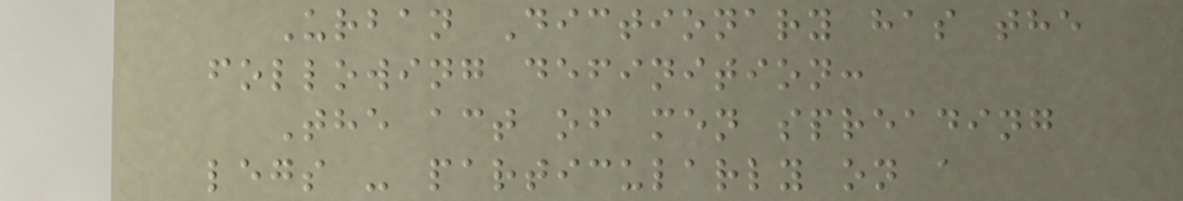Urban Dictionary has the
following definition:
The act of men spreading
legs - particularly on a
